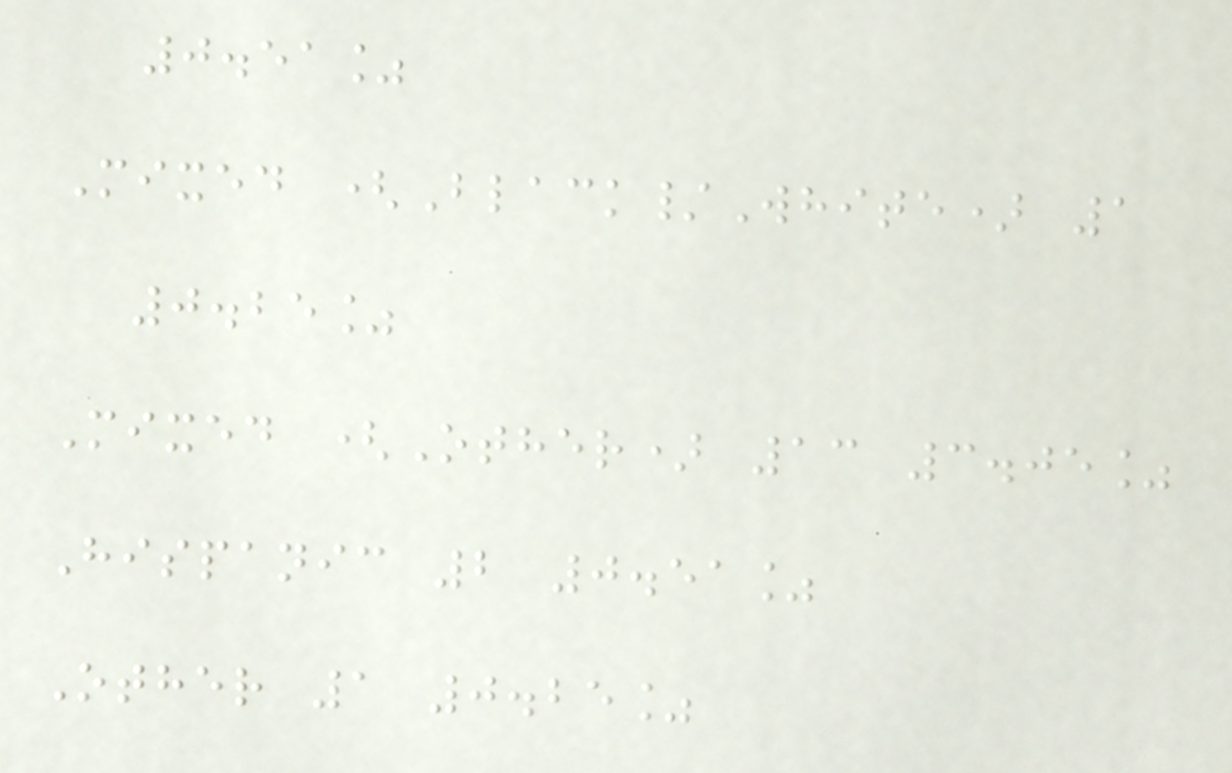0.51%
Mixed (Black/White) 1
0.25%
Mixed (Other) 13 3.05%
Hispanic 2 0.51%
Other 1 0.25%
